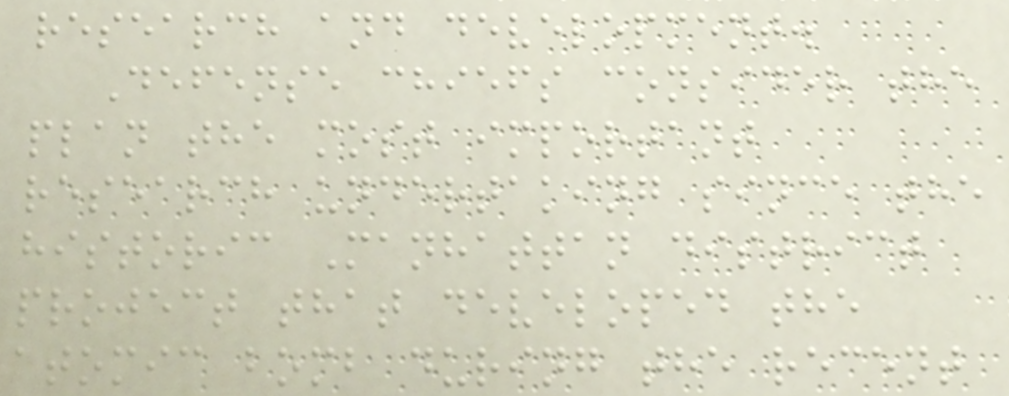research and development.
Defense chiefs consider the
plan the most important
research undertaking since the
historic Manhattan district
project that developed the
atomic bomb during the recent
